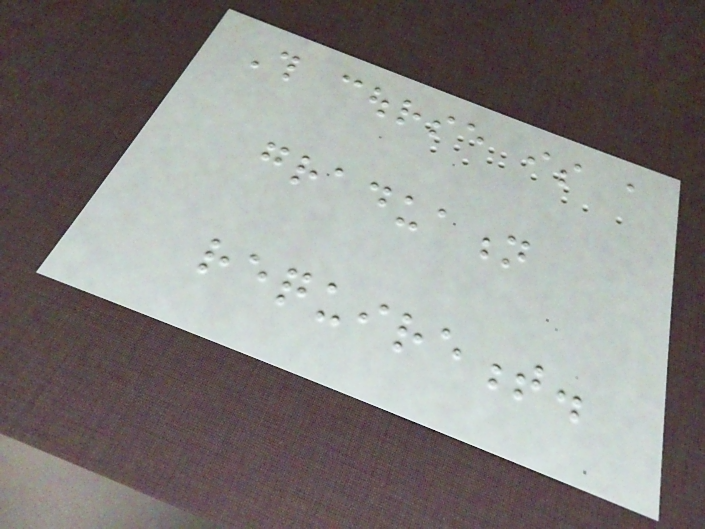This course is a
graduation
requirement.
